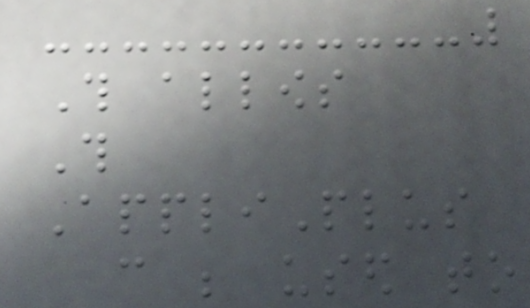This allows
This
AppliPlus
can be used to
